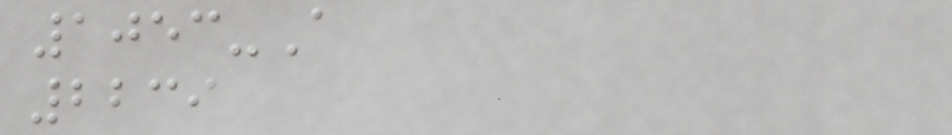1053-A
2239
